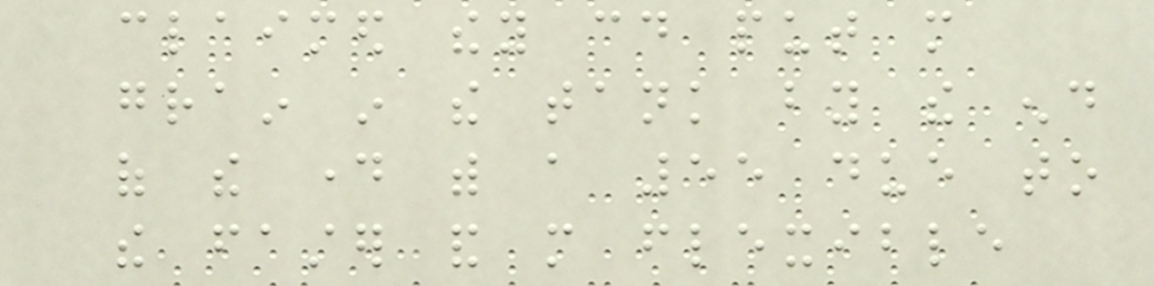claimed they could put more
grain in the tank by the end
of the day with a 55 due to
the faster and more flexible
